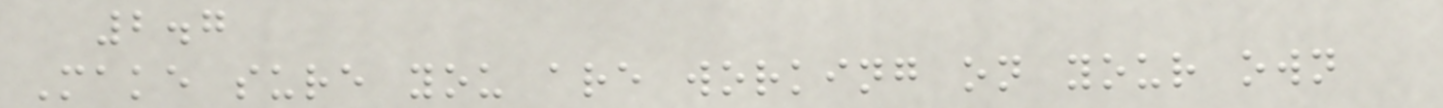2.7
Make sure you are working on your own
